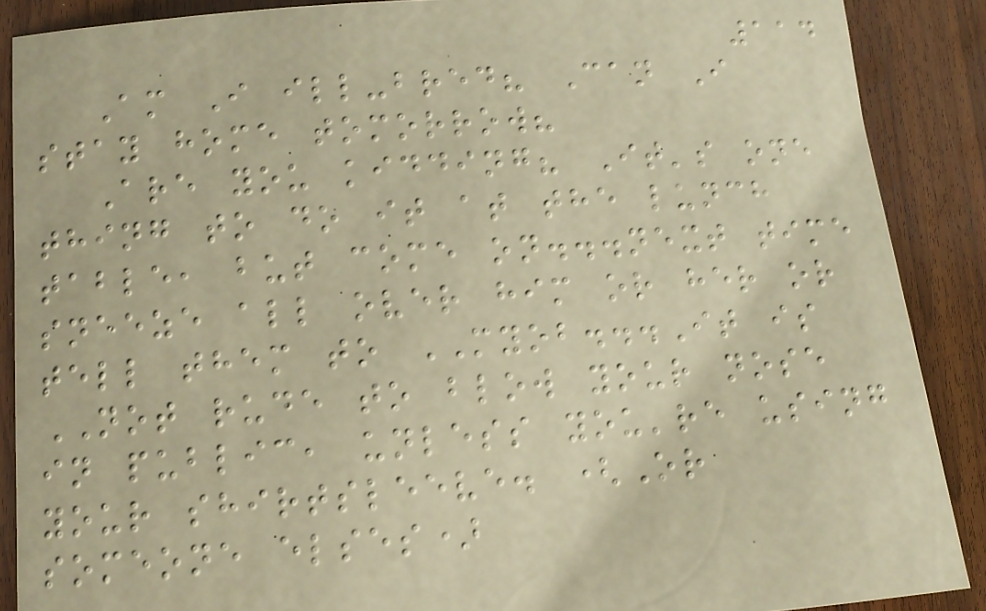114
Am I ill-bred? Can I
stay home tomorrow?
Are you kidding? It's one
thing to do it at the lunch
table, but come on...next time
sneeze all over him or her or
tell them to MYOB...It is
NOT rude to blow your nose
in public, unless you're using
your shirtsleeve. (Or
someone elses)
